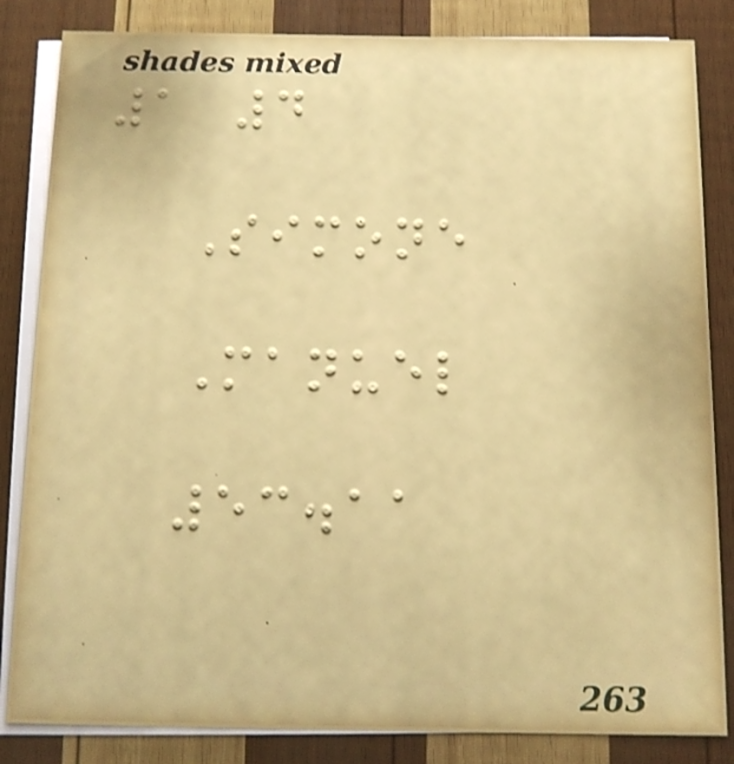1 4
Simone
Manuel
53.11
